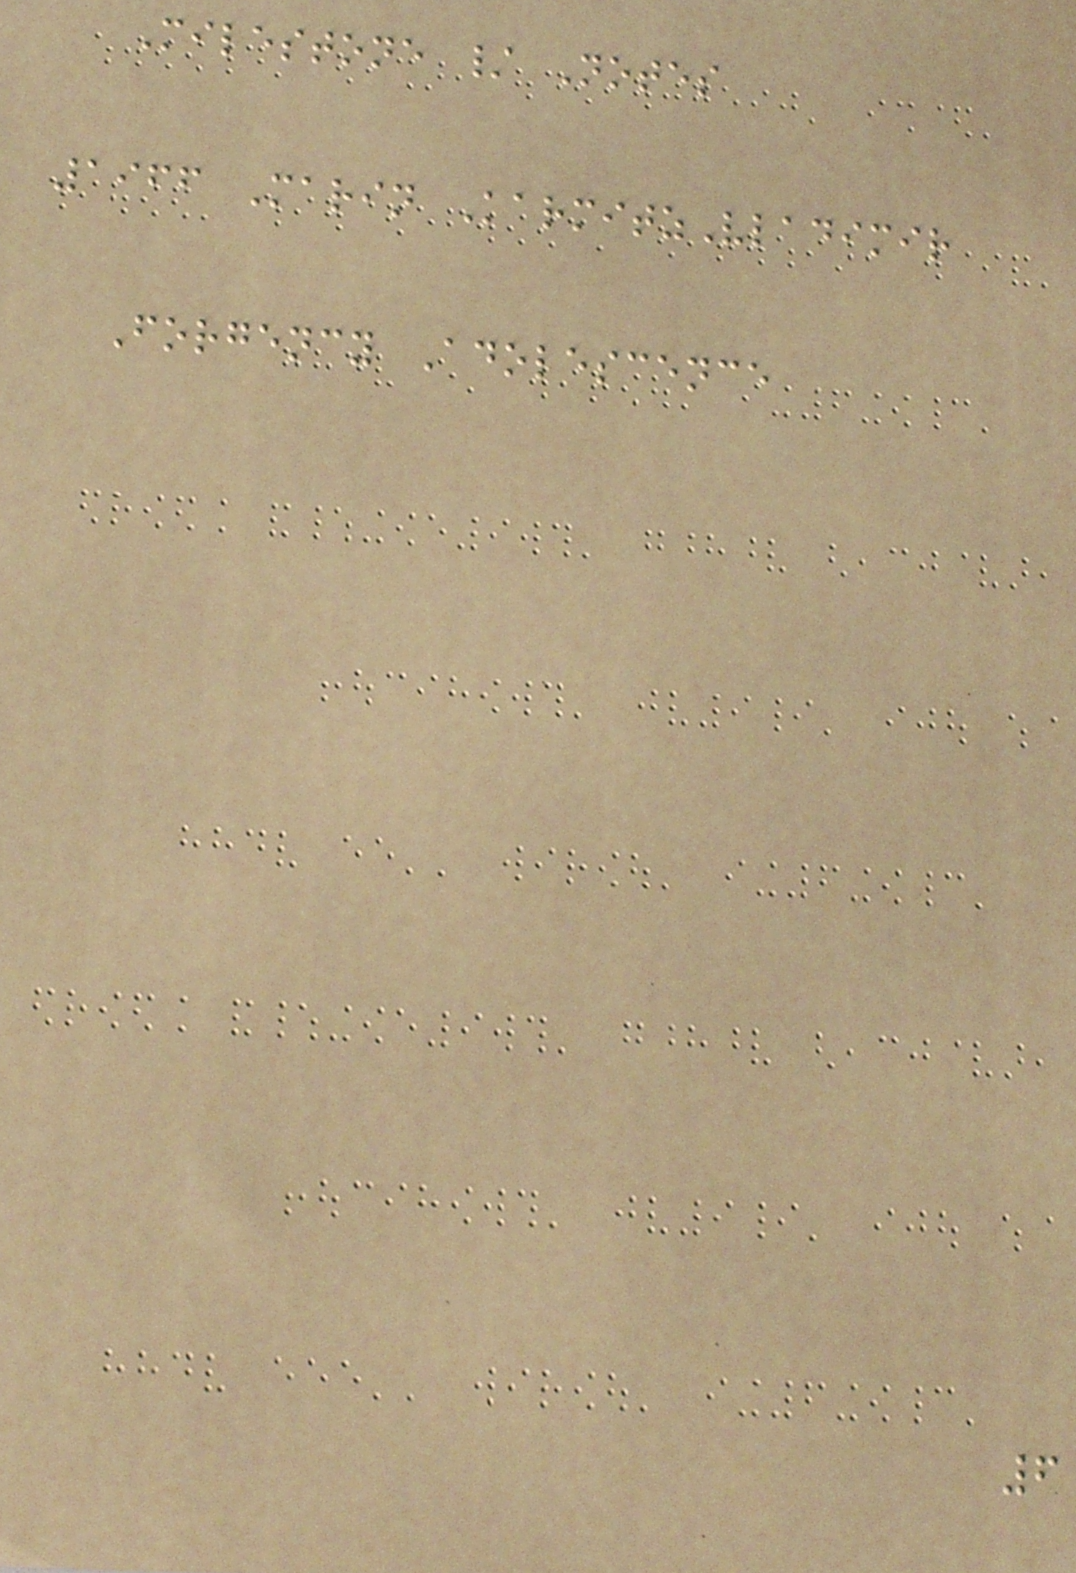Milestone / Notes
1966 Marin KarmitzVladimir
Forgency Adolescence
6
